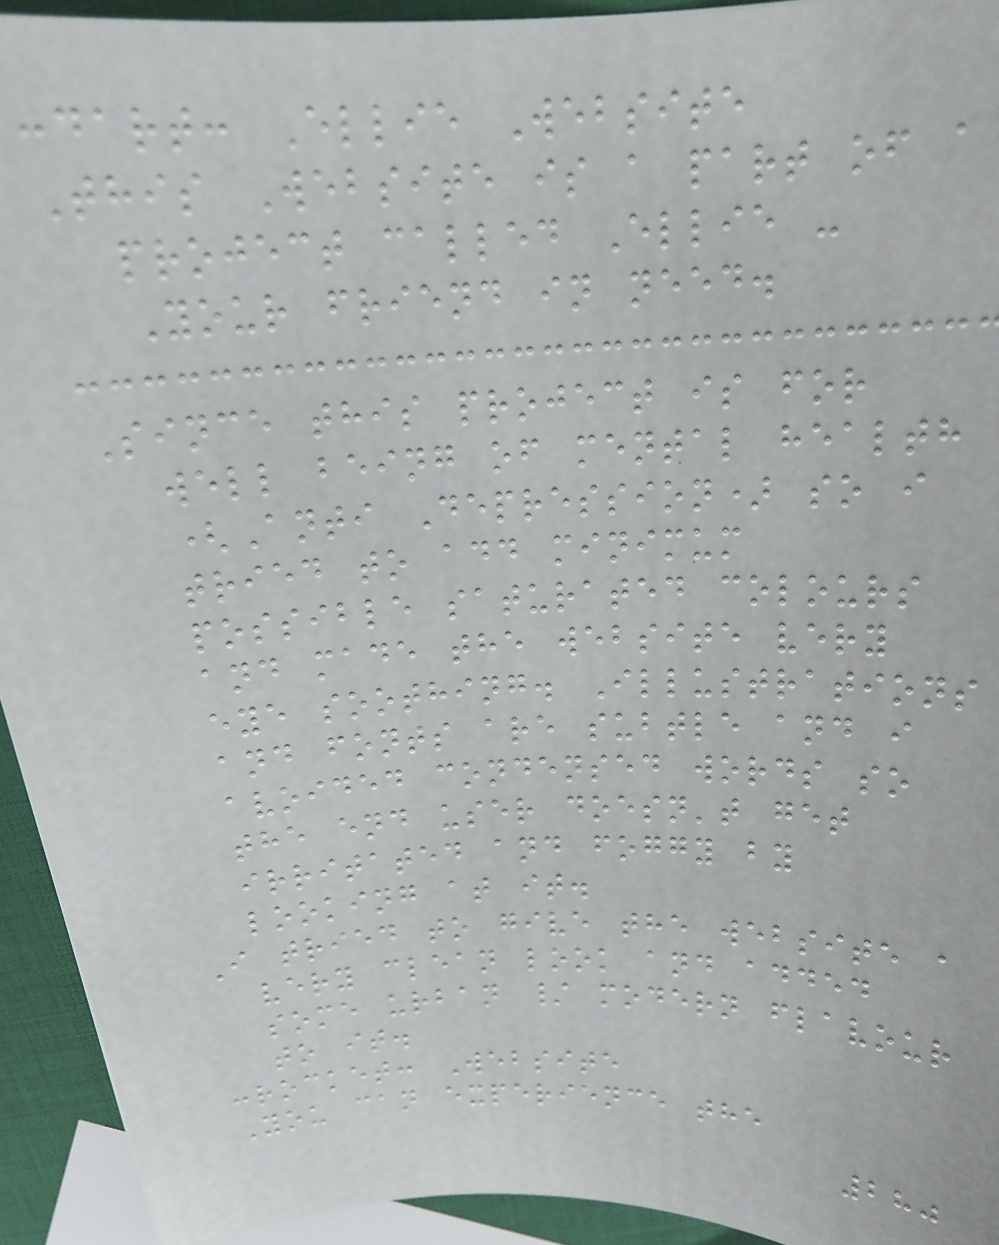:dart: Ellie Website
This Website is a part of a
project called Ellie -
Your friend in need.
Since this project is for
well being of mental health
(Anti Depression) so i
tried to add minimum
possible saturated colours
and made the website very
eye soothing. Illustrations
and fonts are subtle and i
avoided condensed words so
the end user doesn't get
irritated and foggy by
looking at it.
I tried to give the website a
very clean look and added
some urban / modern flavour
to it.
:rocket: Website
You can experience the
280
